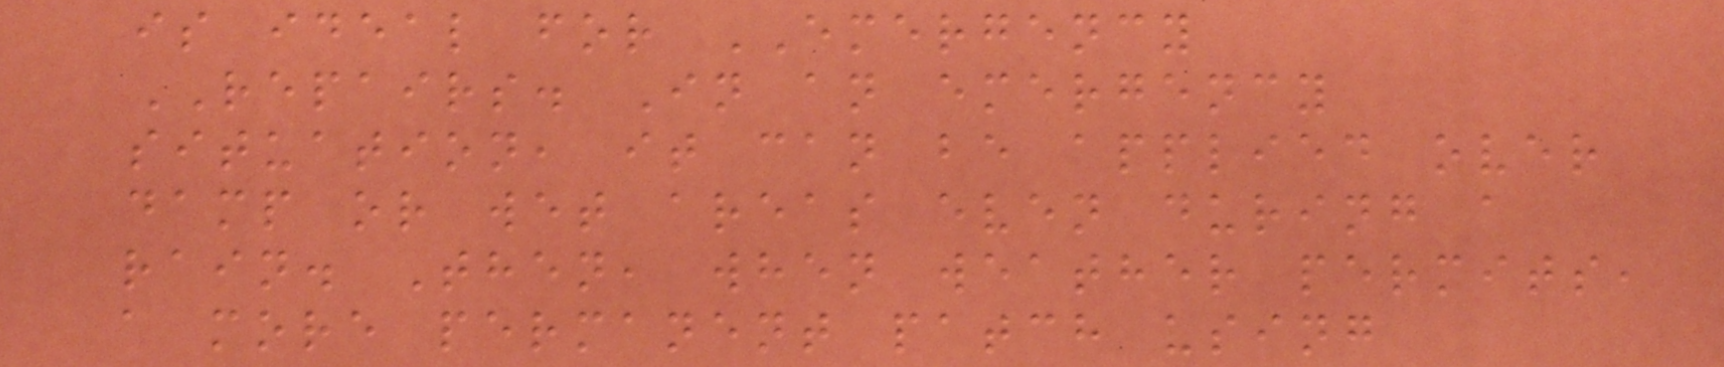is ideal for EMERGENCY
REPAIRS. In an emergency
situation, it can be applied over
damp or wet areas even during a
rain. Then, when weather permits,
a more permanent patch using
